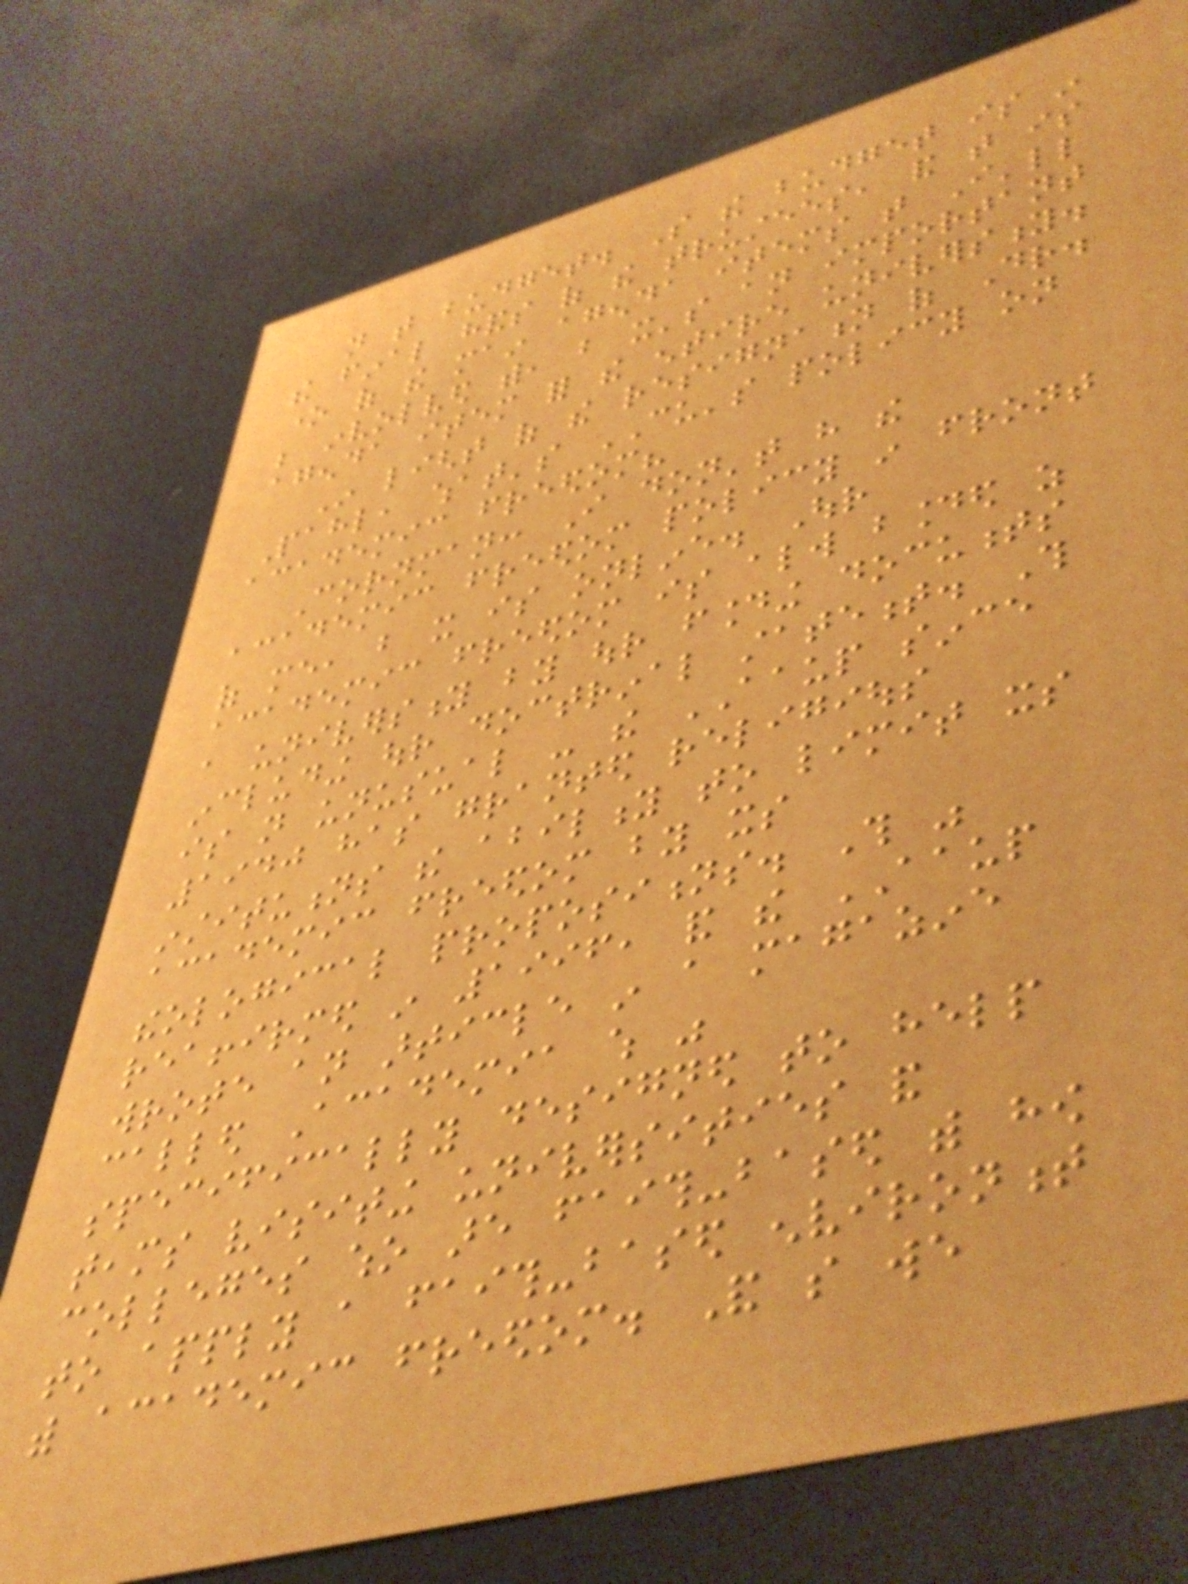not that budget. So the budget is in
the final hands of the trustees, and that is
one of the main agenda items that I'll
be involved with, but it's an important
agenda item for the entire university.
In light of the resignation of Dr.
Pahl, what's CU's policy on
academic freedom?
Cornman: I don't have the
academic freedom policy in front
of me, but it is online. Our
academic freedom is always bounded as
a university by our founding documents
including our doctrinal statement. This
is not unusual - the AAUP since
1940 has granted religious
institutions the ability to limit its
academic freedom by its
theological propositions. This was
reaffirmed in 1996, and the AAUP
wrote an article in a magazine
called Academia which was
specifically designed to help
teams visiting universities and
colleges who are faith-based with how
to apply a faith-based environment
with academic freedom. And so we
